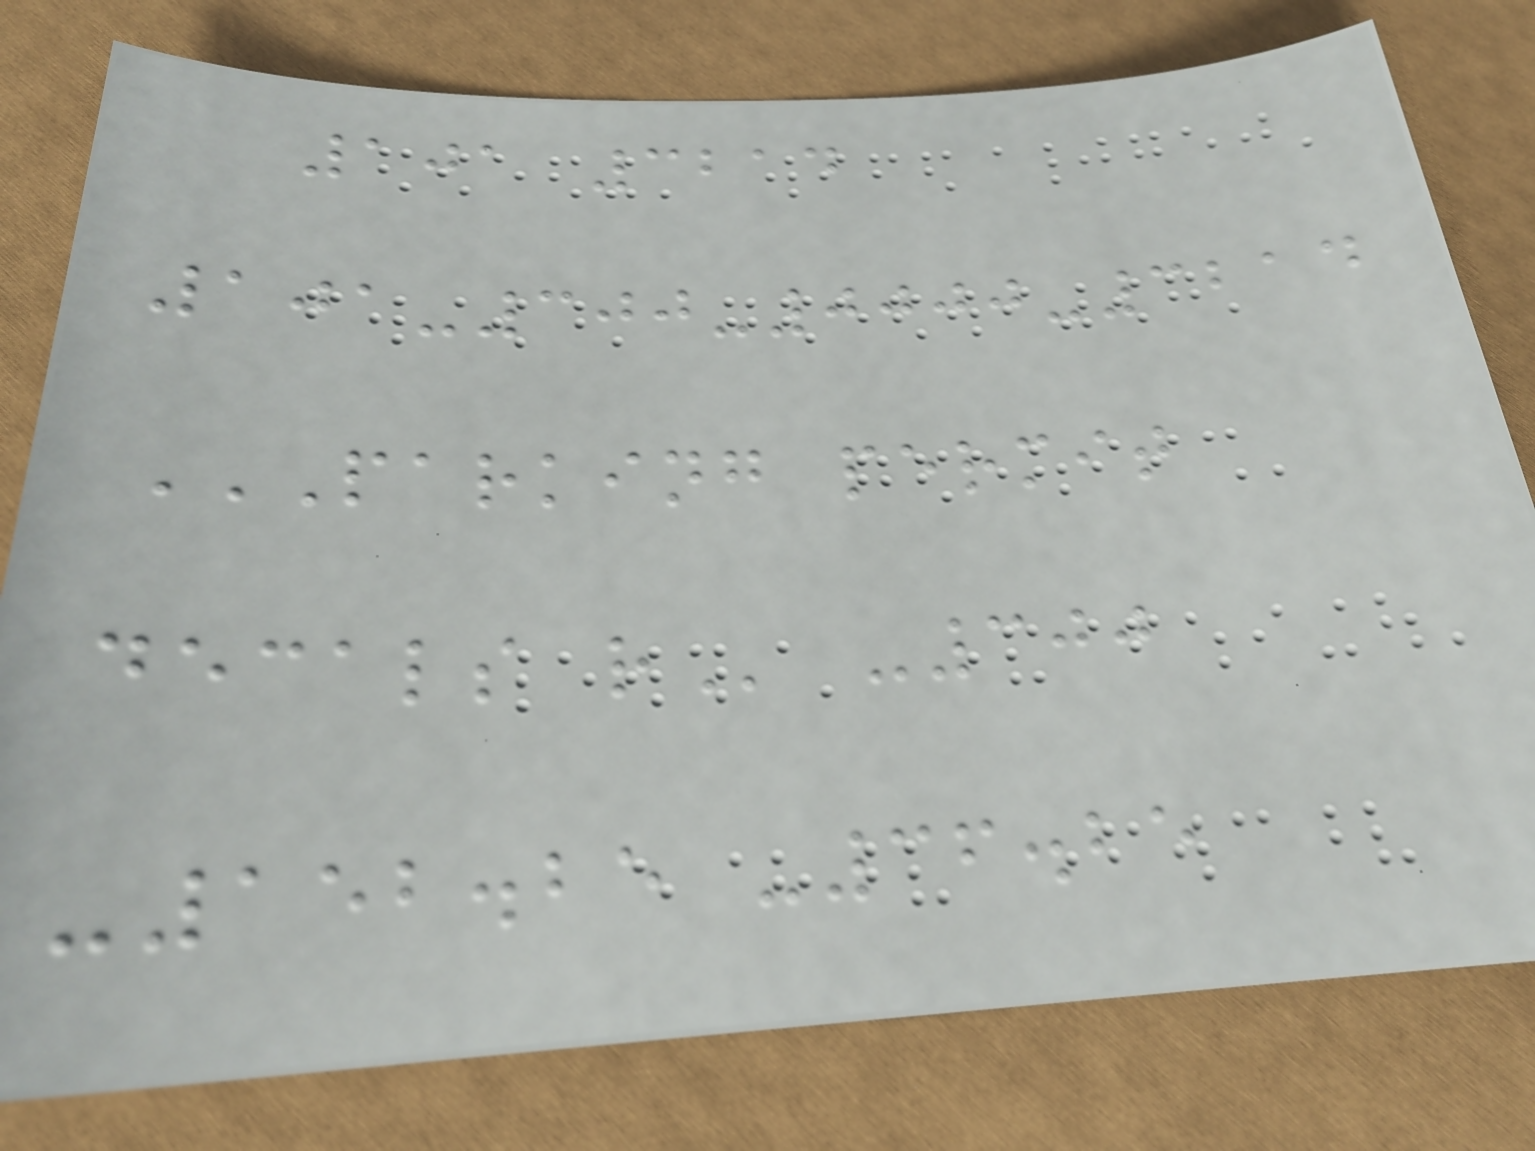101 3214
101-300-0000-3214
PARKING PERMIT
DECALS R -300
-152.25 -36.25
